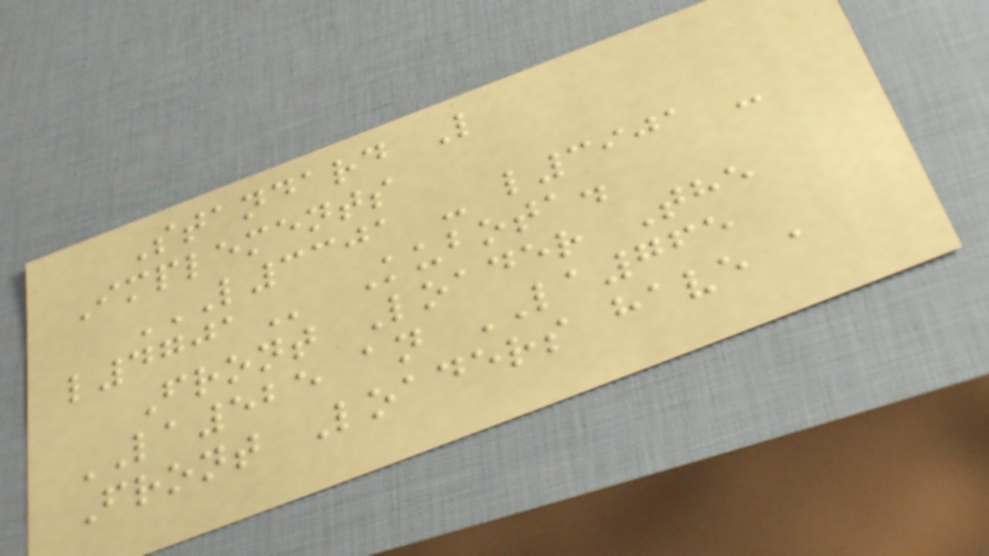Standard L
Implements
L3301 - L3901 -
L4701 Kubota.
Front Loader The
LA525 an LA765
Front Loaders have a
